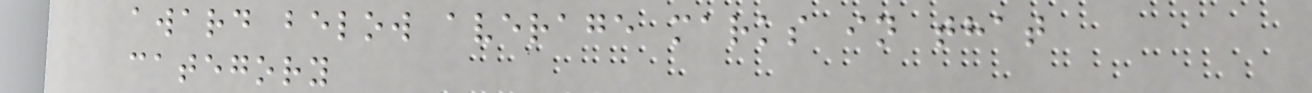award below average marks in that
category
